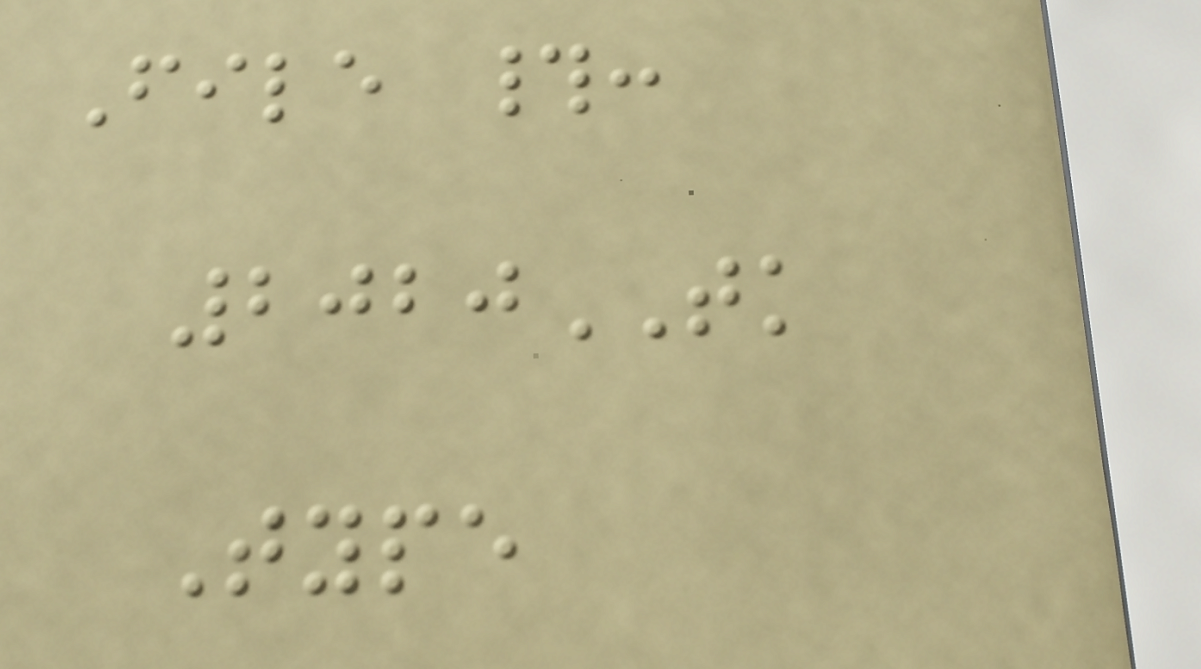File #:
2020TK
Type
